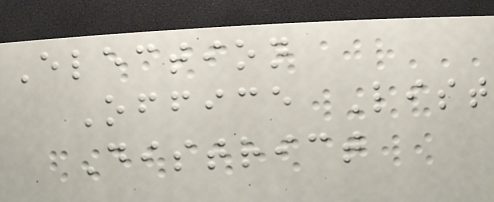Election
Office List
District
